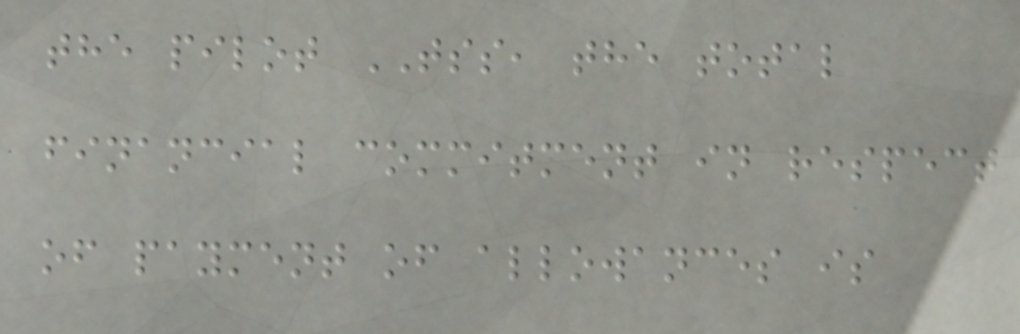the pilot TSS, the total
financial commitment in respect
of payment of allowances is
